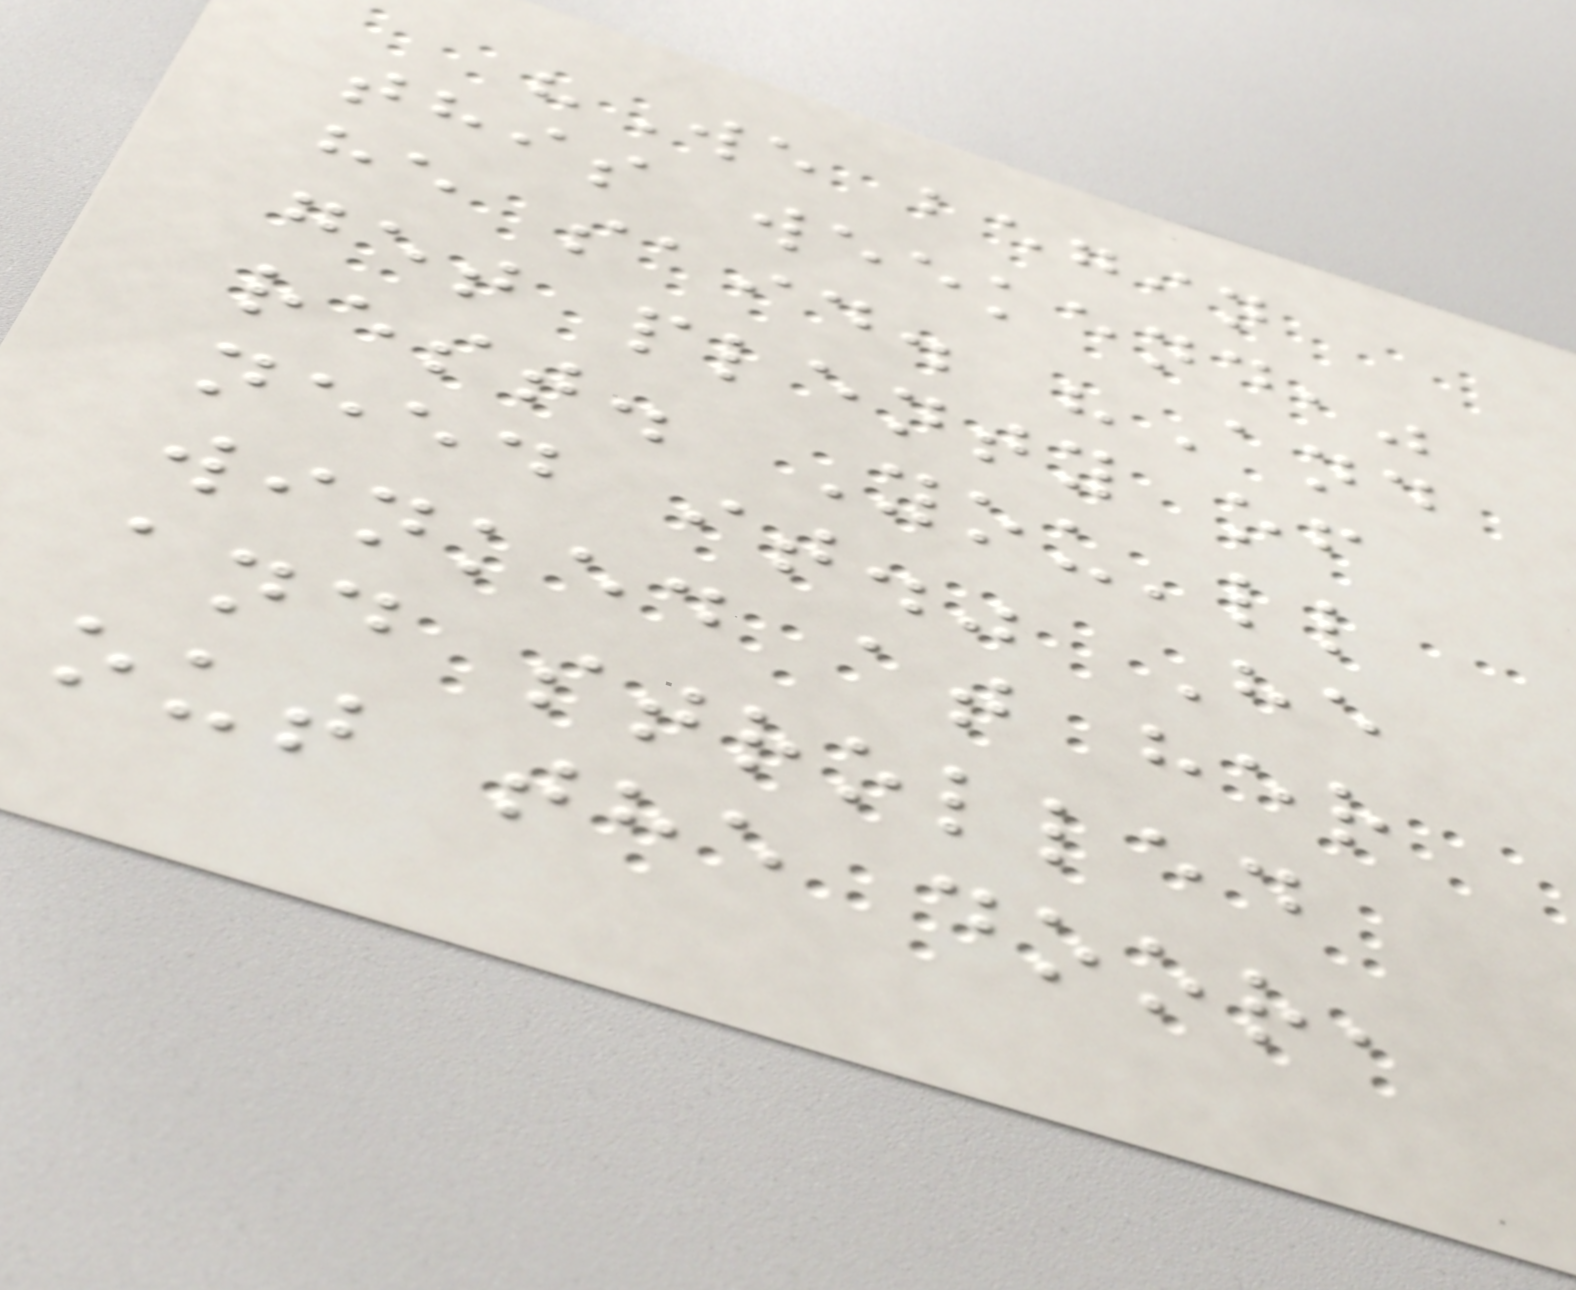"We begin
this weekend,"
he said. "And
get plenty of
rest. You'll
need it." He
winked at her
and strolled
out the door,
